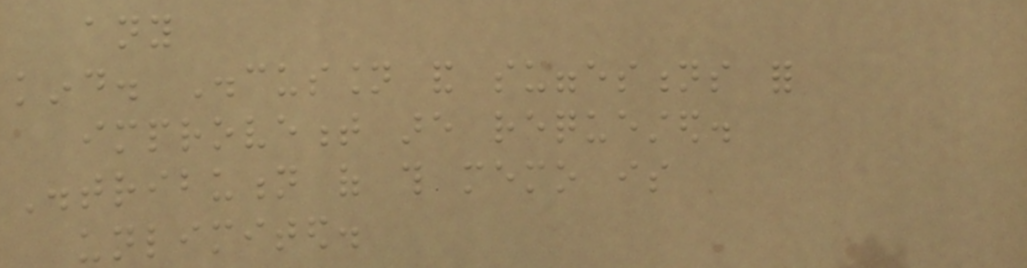any
kind. Discussion and suggestions for
improvement are requested.
Distribution of this memo is
unlimited.
